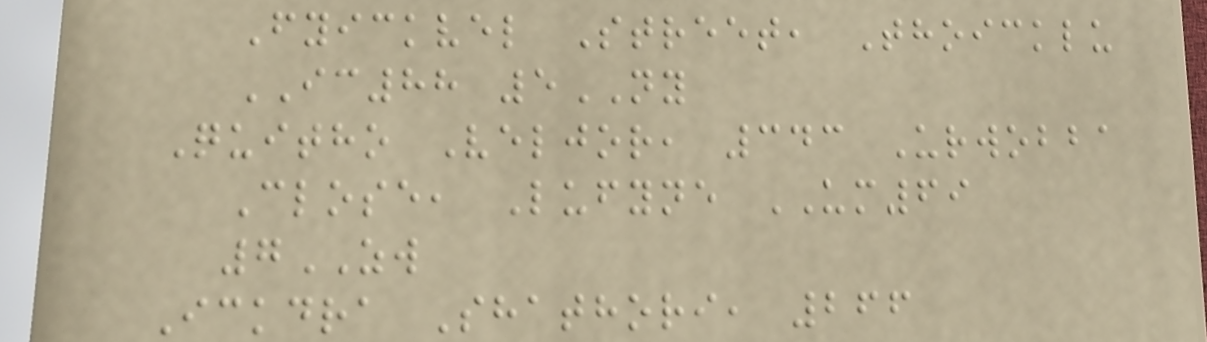Fyickvel Street, Thoicklu
IC88 5NY
Quitho Veljor, 343 Urwobba
Close, Lufyne UM69
7ZW
Ickdra Shathori, 266
